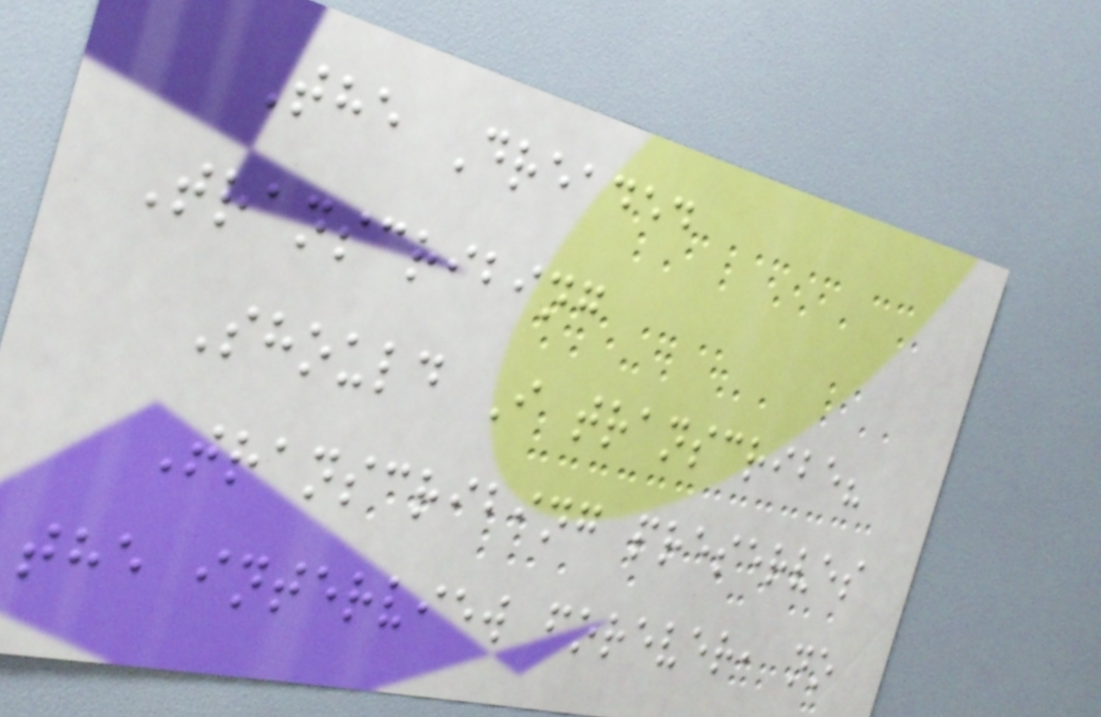The Dreaded
Transcribing
Should I transcribe?
Transcribing preserves
the interview forever, no
